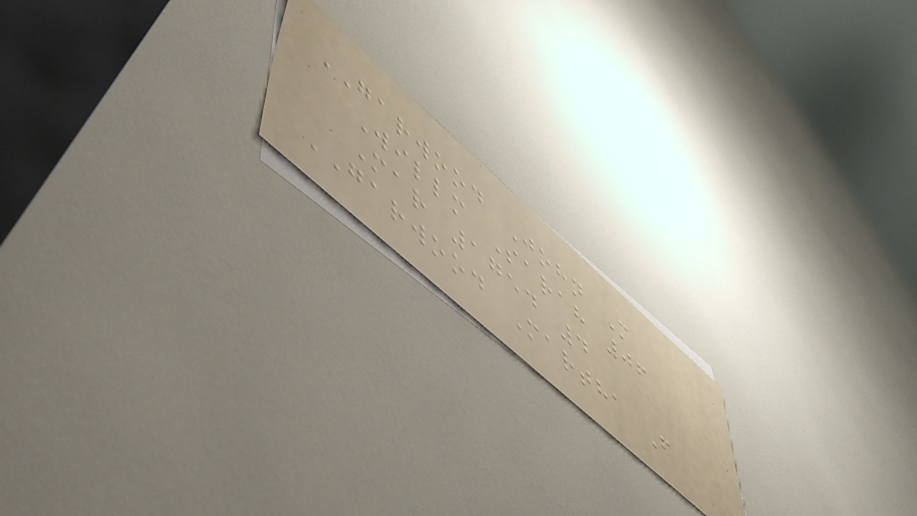GARWOOD John M
Willm Sarah 06
Mar 1754 4
GARWOOD Martha F
